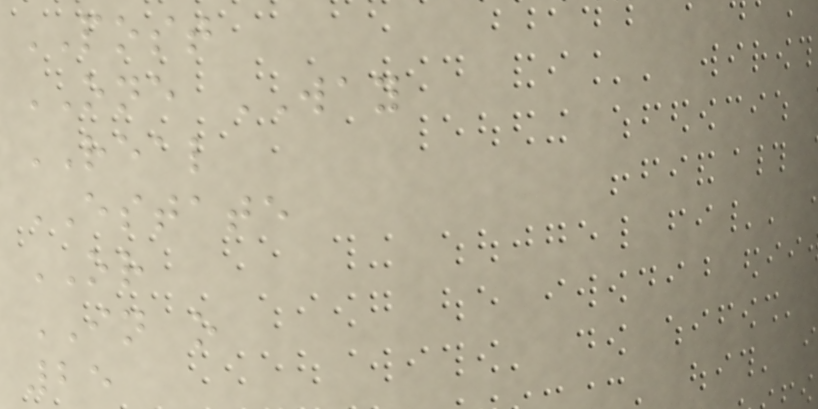POST
ONE WAY
REAL
ESTATE
OR
IN o
25
